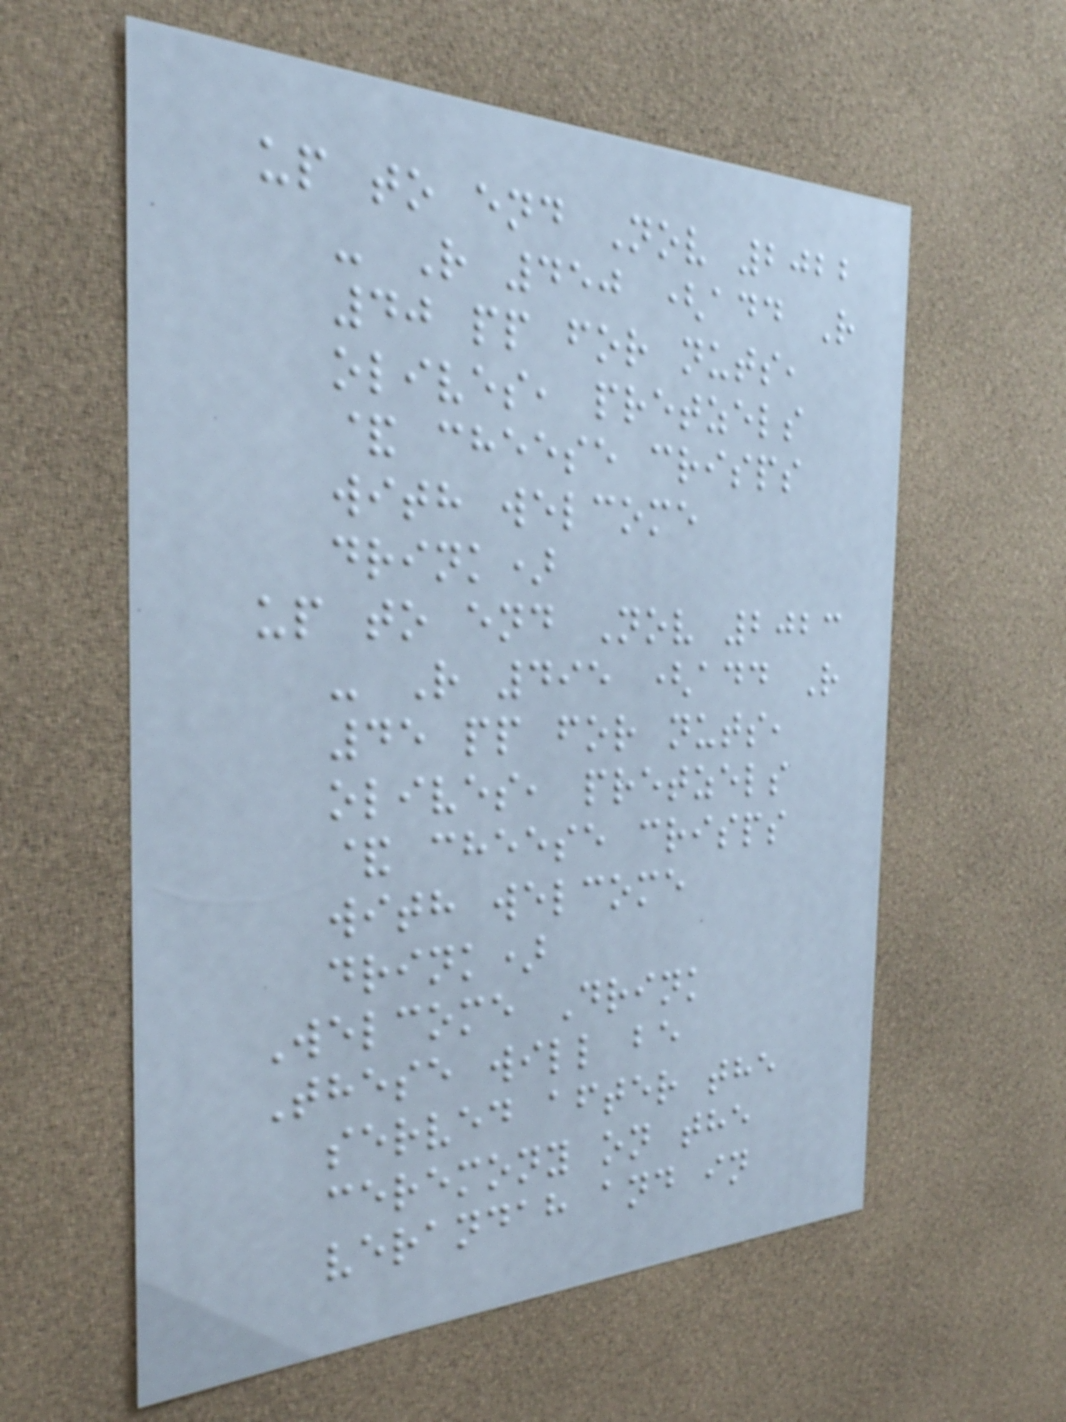up to end Nov 2022
- R 450 (add R
40 pp for nuts,
olives, pretzels
& cheese crisps
with welcome
drink)
up to end Nov 2023
- R 495 (add R
45 pp for nuts,
olives, pretzels
& cheese crisps
with welcome
drink)
Welcome Drink
These will be
served after the
ceremony on the
verandah and in
